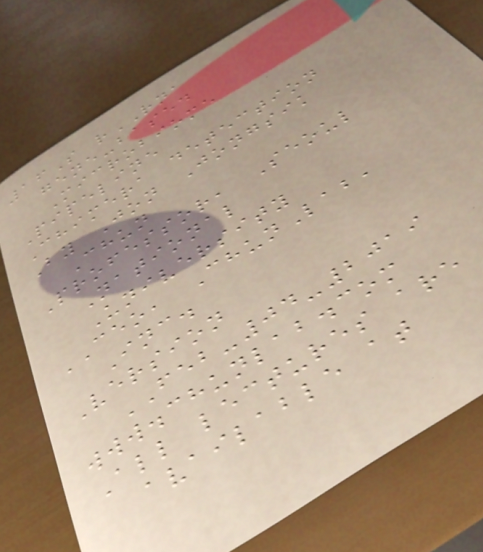16S rRNA
gene-based
Microbiome
Pipeline
Chimera detection
By Jon Jongsik
Chun
Professor, Seoul
National
University
CEO, ChunLab,
Inc.
Version
FEB-04-2019
www.chunlab.com
All lectures are
available at
